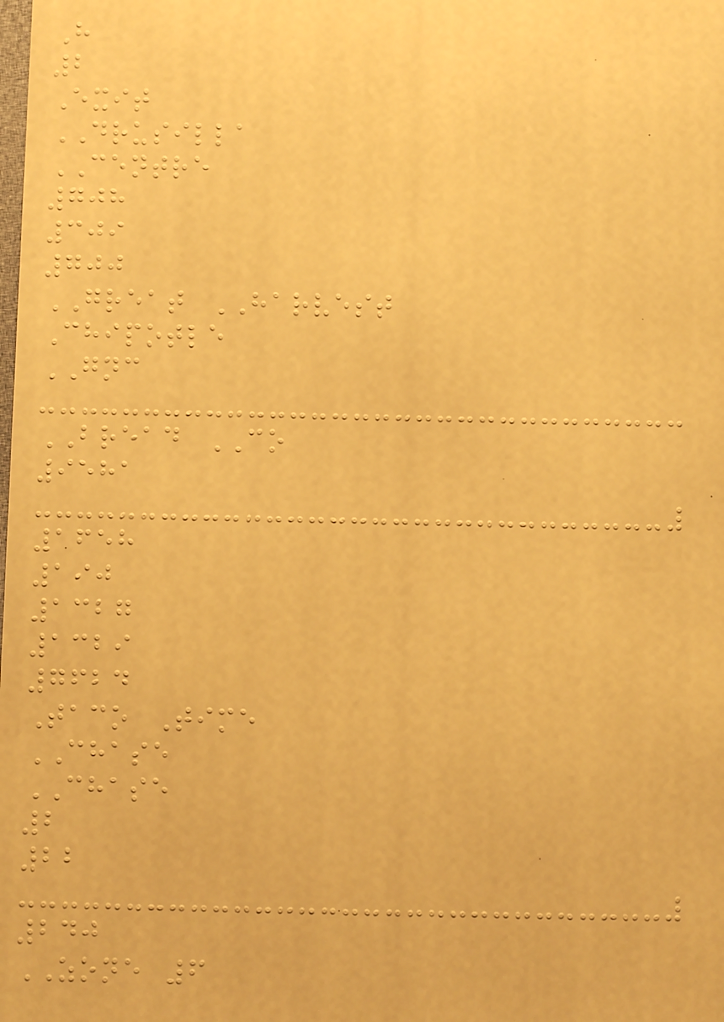H
2
Exit
DRUSILLA
CENTRE
708
309
700
GREAT HARVEST
Chipotle
GNC
BREAD CO
9581
1658
190
1327
1329
7624
Taco Time
CHASE
CHASE
2
22
240
ZONE 6
